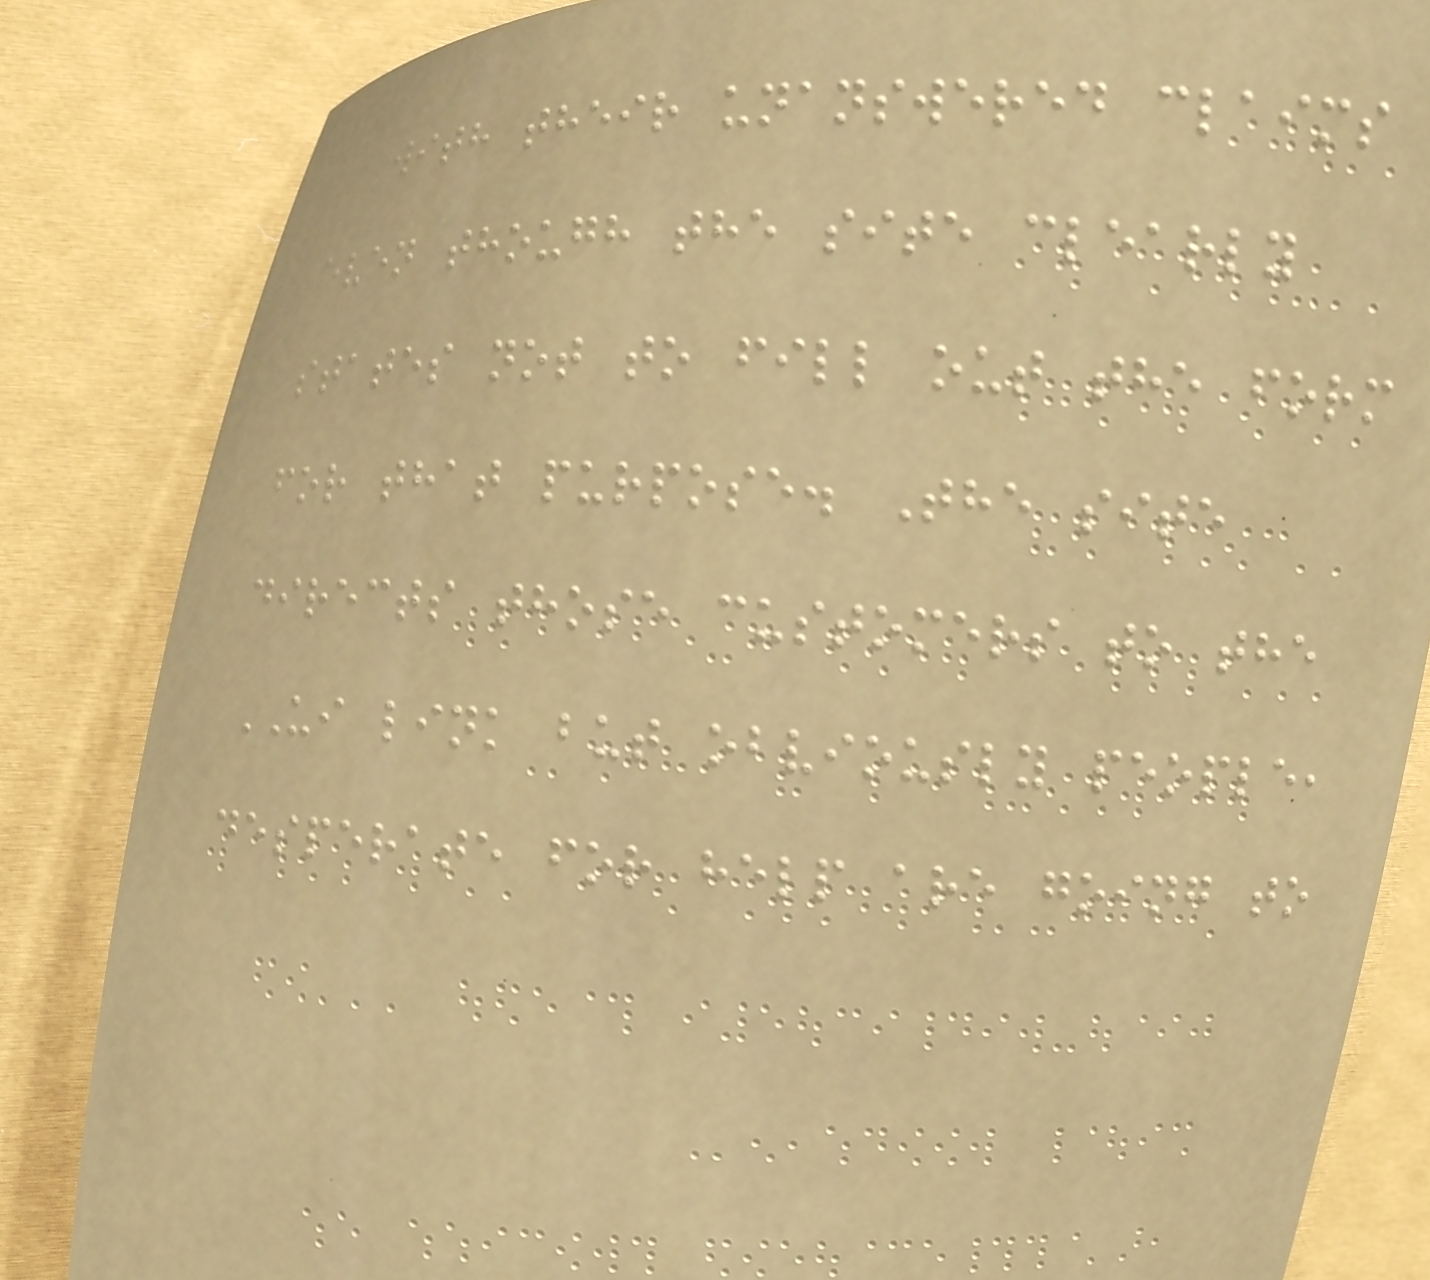with their unanswered claims
even though the site clearly
states not to fill out the form
for that purpose. The site
directs those customers to the
UI link but obviously people,
desperate for help are going to
